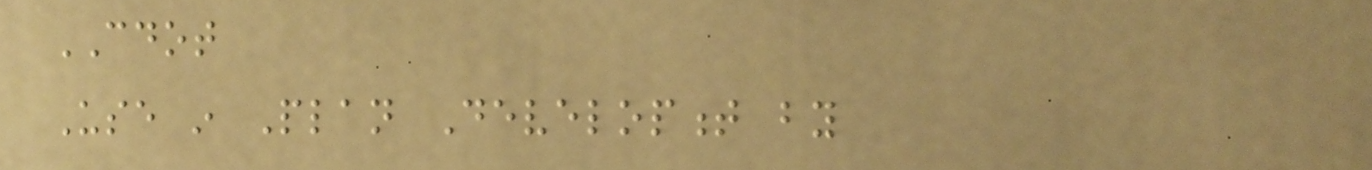CDOT
Use in Plan Development by
